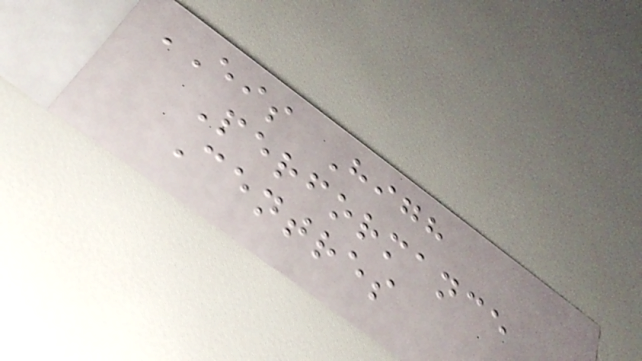EIS High
Performance
Centres
